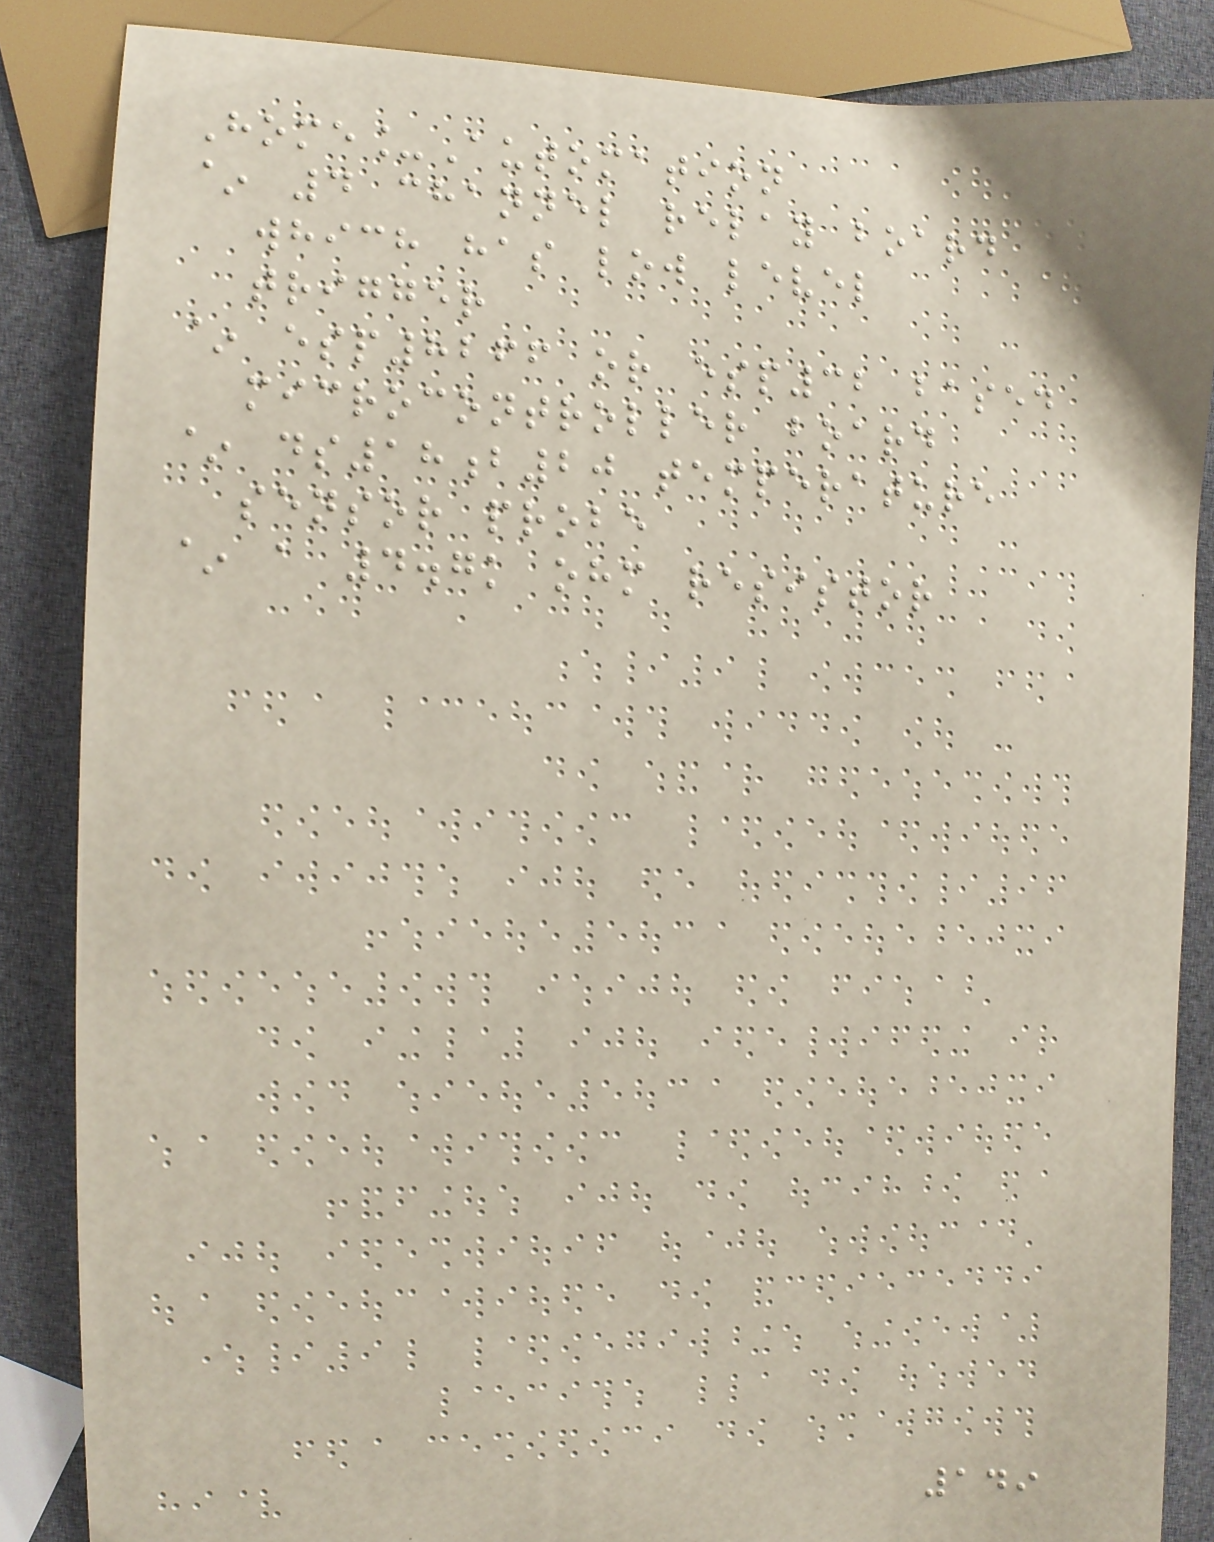Home_Automation
~ 4 channel relay board
which has low level
trigger
~ esp8266 or esp32 based
microcontroller board
~ ds18b20 temperature
sensor probe
~ a 4.7k ohm resistor
149
